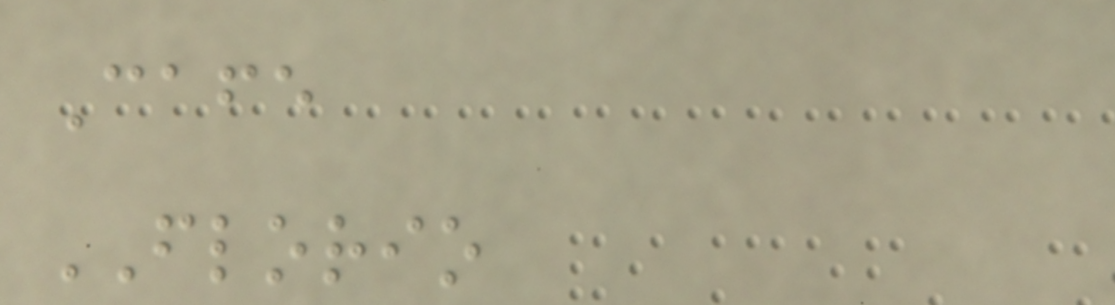Cafe
FLORIO
